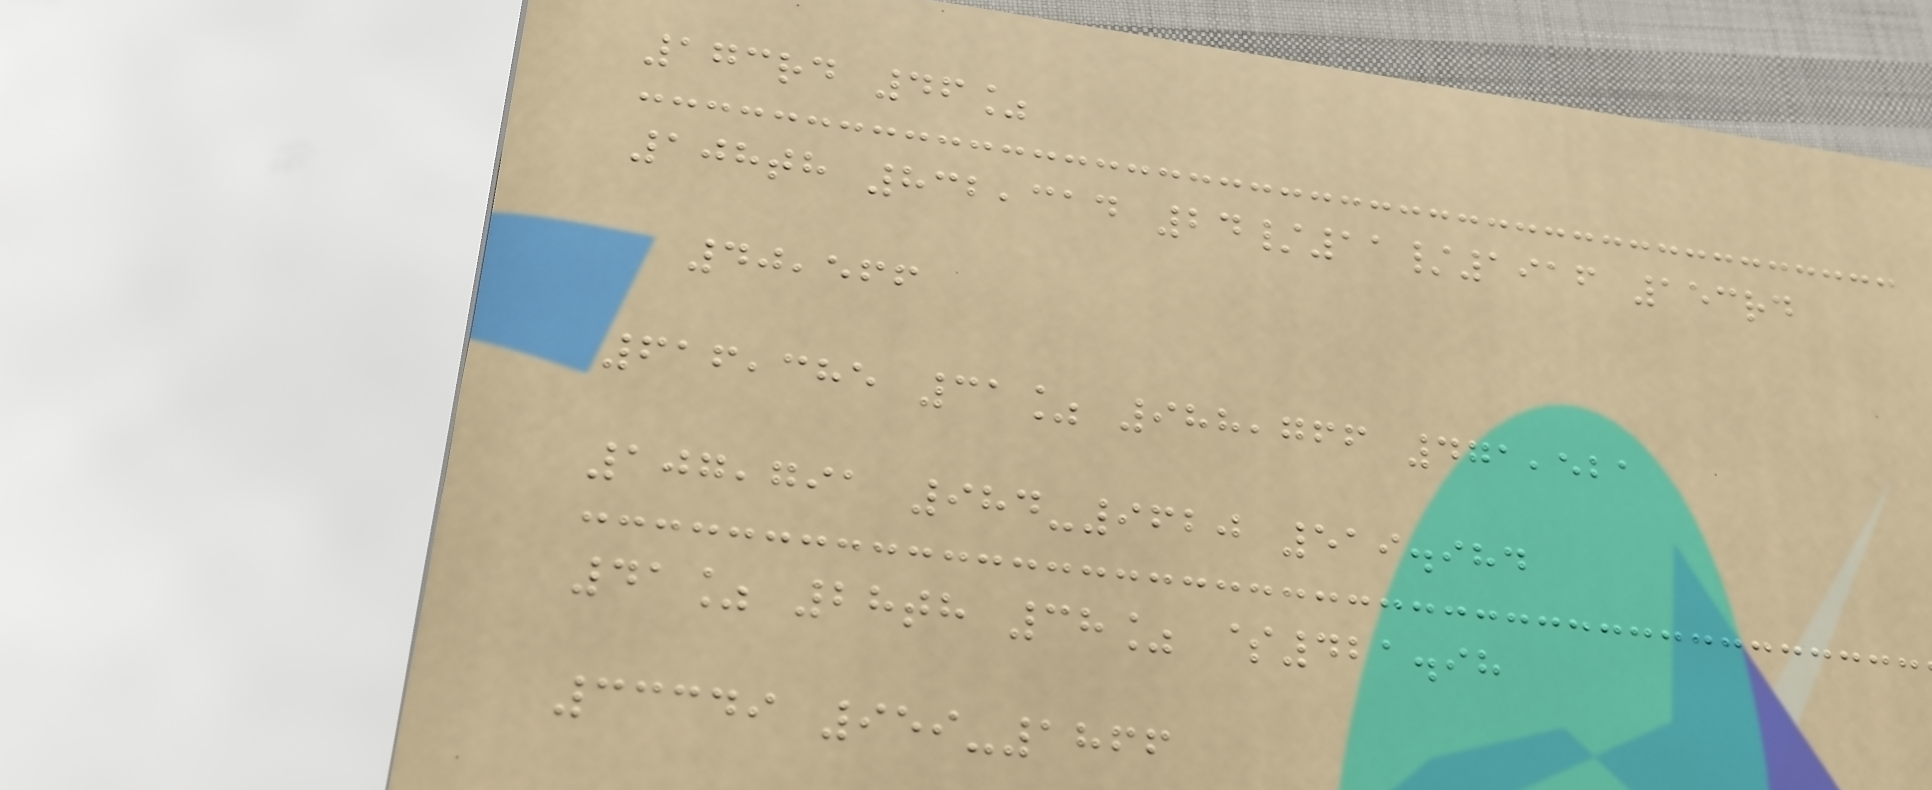173rd 46%
108th 832,314 24/11/1916 153rd
40,566
616,385 31% 988,766 471,521
107,791 984-9620 519.984
41% 28th 38% $421.98
33349 959-1866
